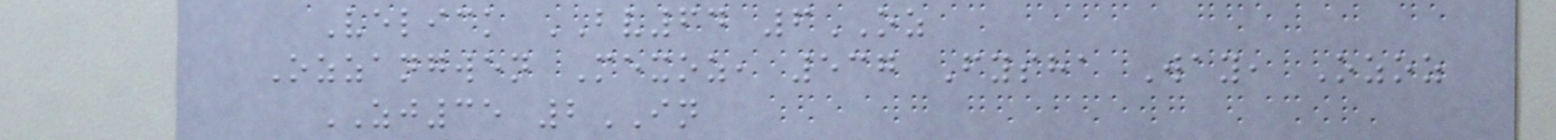Velick BV64 6OZ
Ozzangwen Mexoz, 537 Fysha Way, Ozoz
ZJ35 2IN
